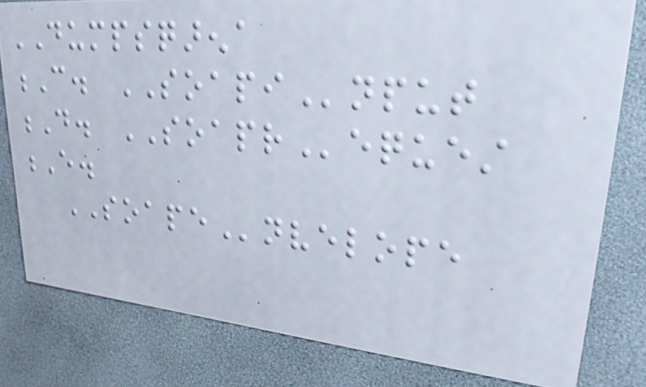DUMPSQARENA
C. SOAPInput
D. SOAPRequest
E.
SOAPEnvelope
